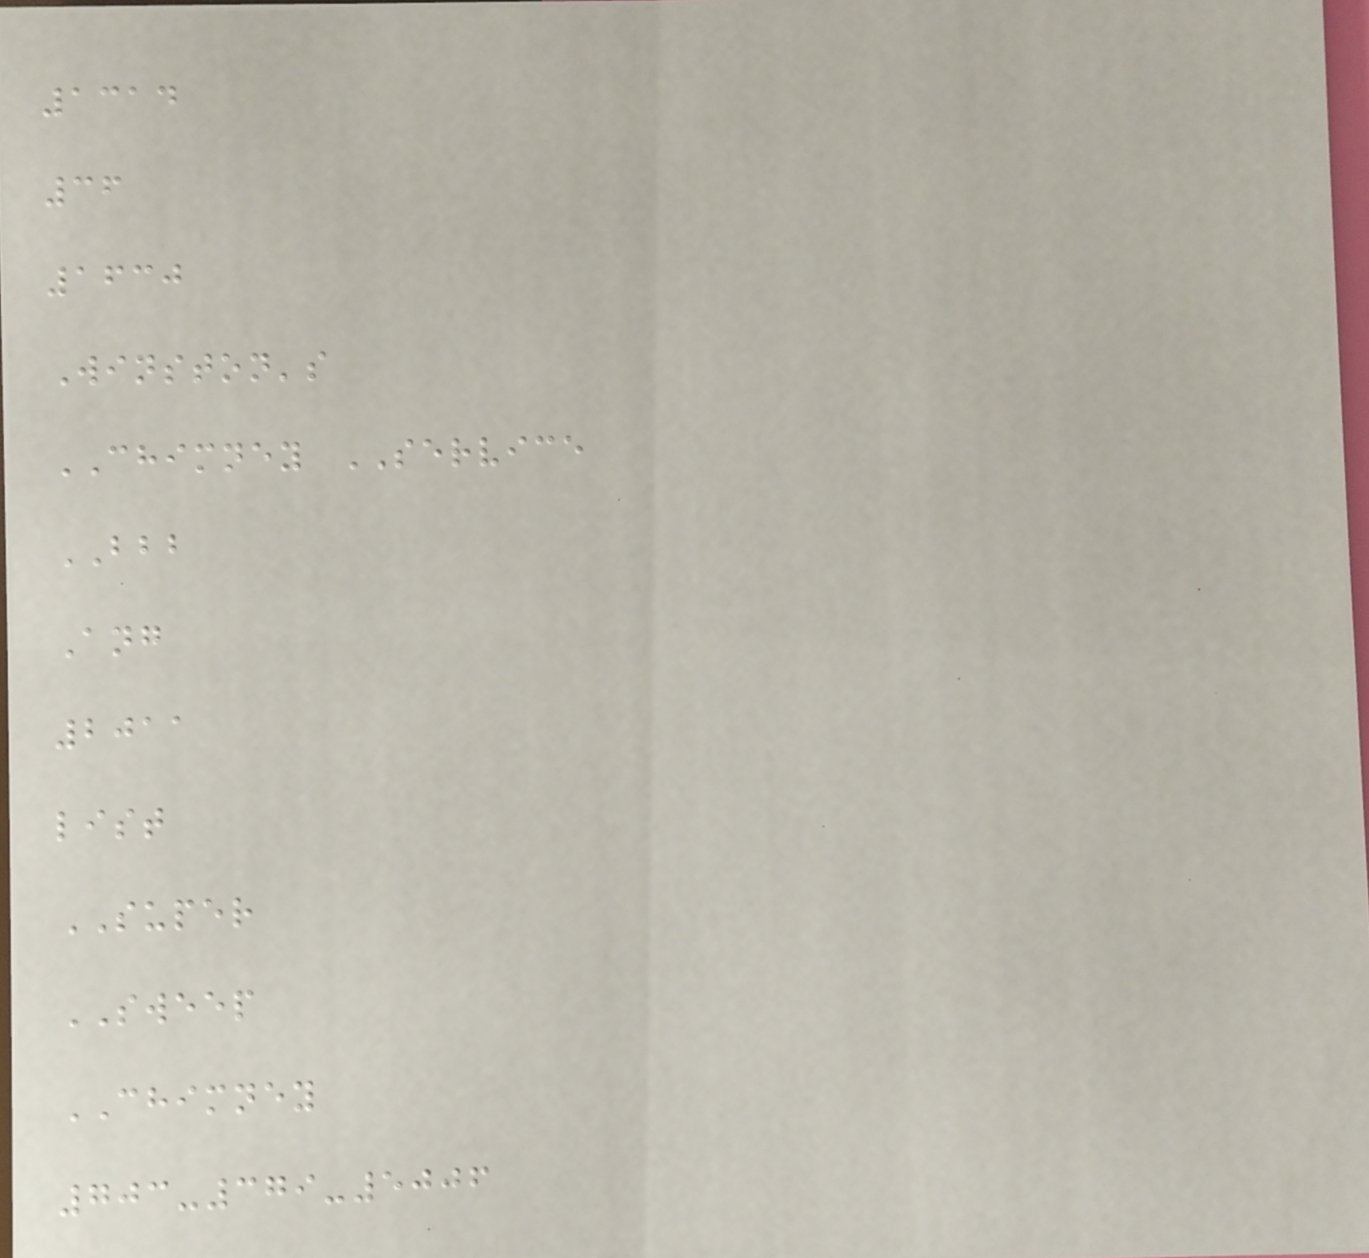1314
36
1630
Winston's
CHIMNEY SERVICE
BBB
Ang
2011
list
SUPER
SWEEP
CHIMNEY
703-379-5006
